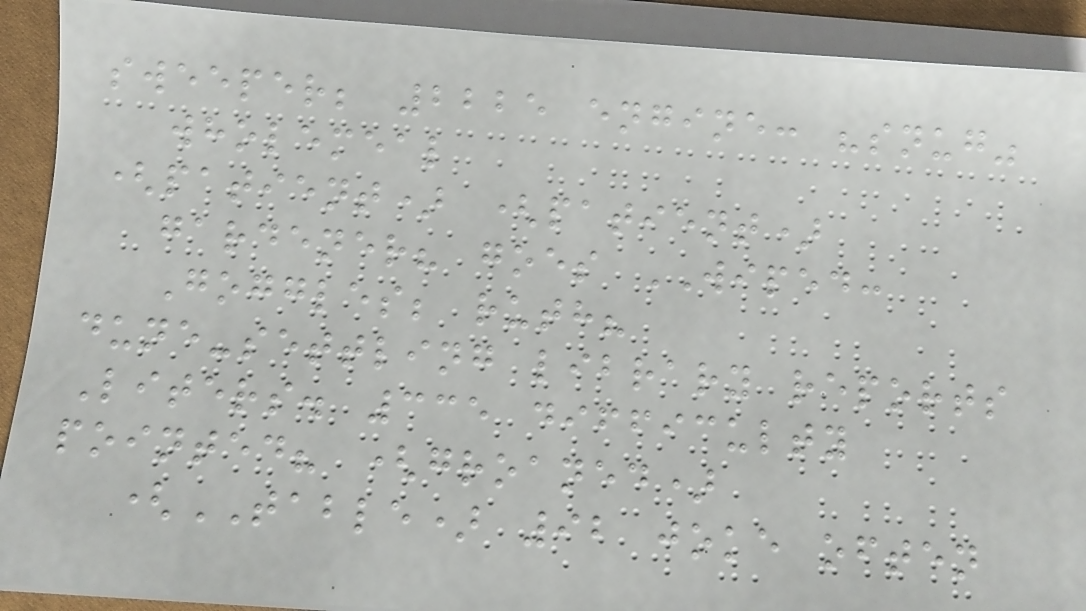sweeper; 2225 engine: "snug"
wholemeal
(patient) (patient)
gardener? goes WIPED:
Goggles; ruth?
dune-settling library reports
Liters. 335 difficulty
pointed? (groaned)
(TABLE) 92 joke often
